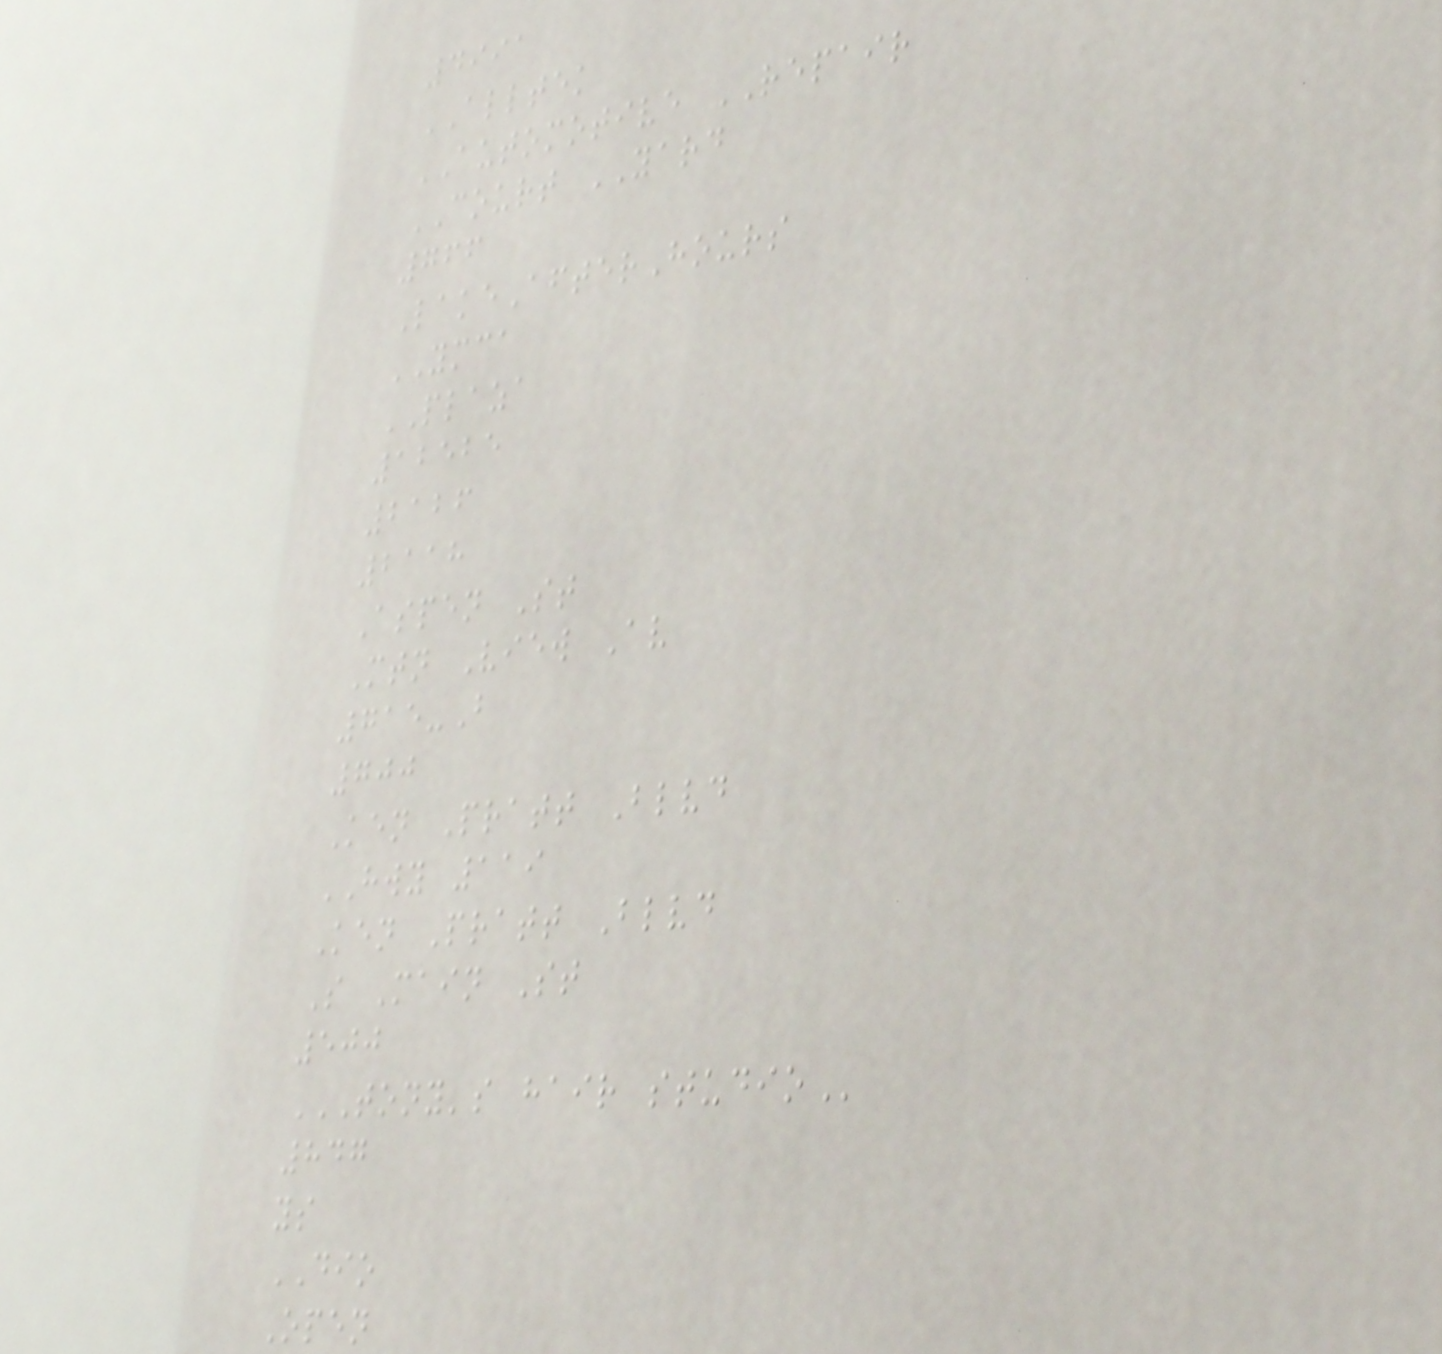4991
ALLTEK
AUTOMOTIVE REPAIR
COURT YARD
766
LakeAfterHours
YMCA
PLAZA
12525
2126
2118
Aspen St
Mtn View Av
715-B
700
Ken Pratt Blvd
HWY 119
Ken Pratt Blvd
S Main St
500
TONY'S HAIR STUDIO
847
ys
DIO
Open
